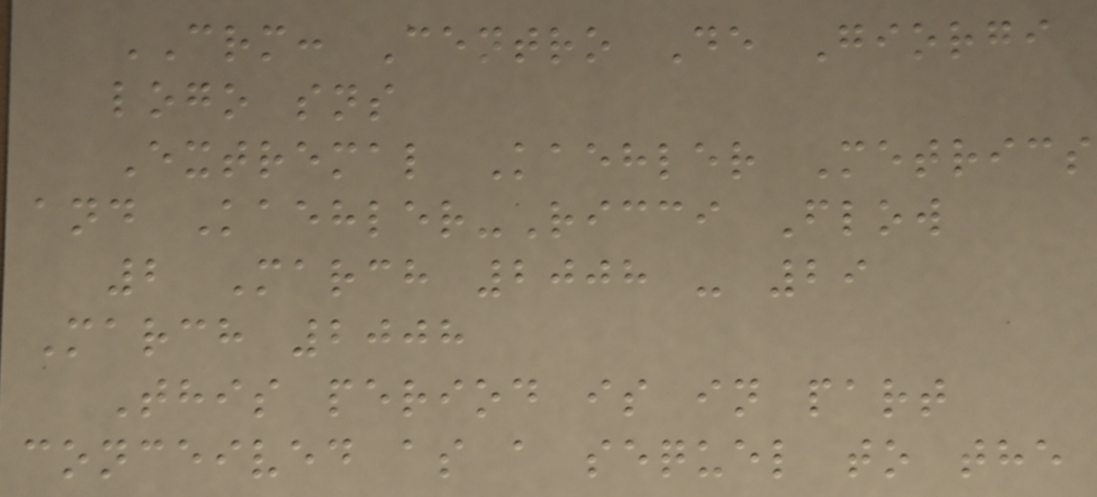CRM: Centro De Giorgi
logo sns
Extremal Kaehler Metrics
and Kaehler-Ricci Flow
2 March 2008 - 29
March 2008
This period is in part
conceived as a sequel to the
